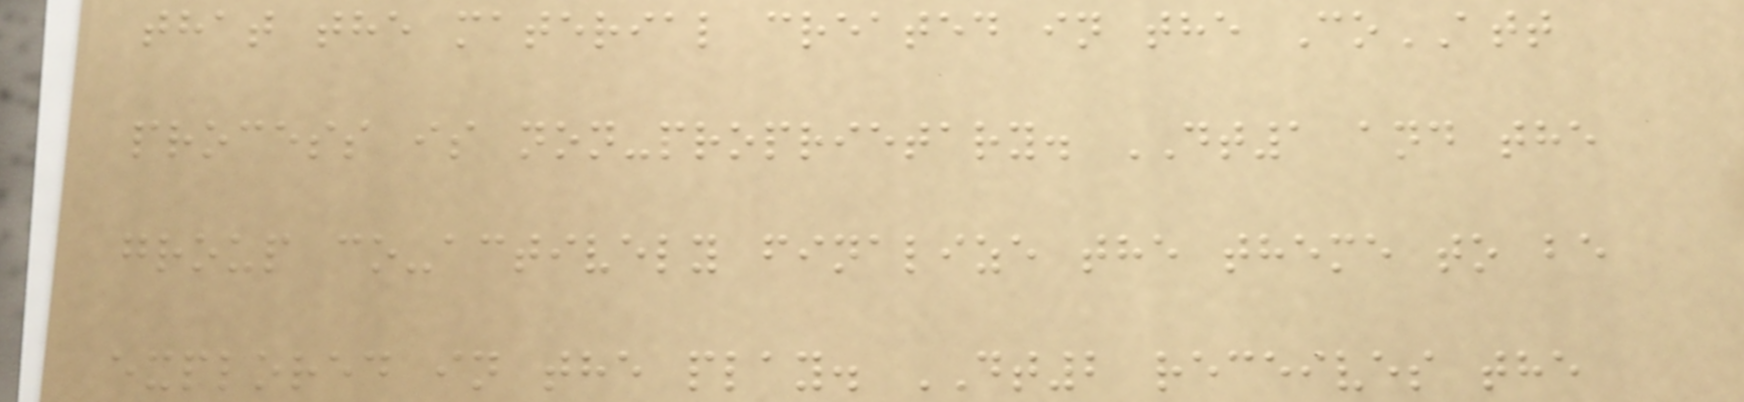that the material created in the CoATT
process is non-proprietary. DT1 and the
group co-actively finalize the theme to be
explored in the play. DT2 receives the
